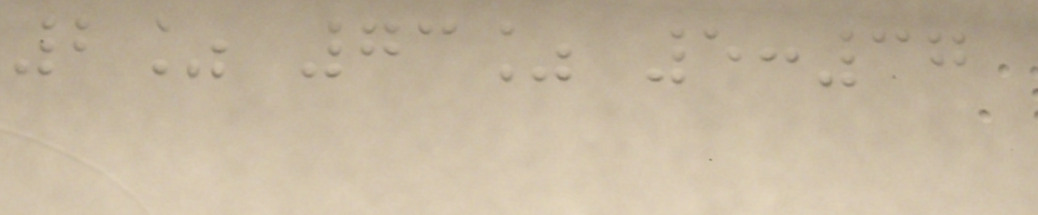2% 73% 5:37
